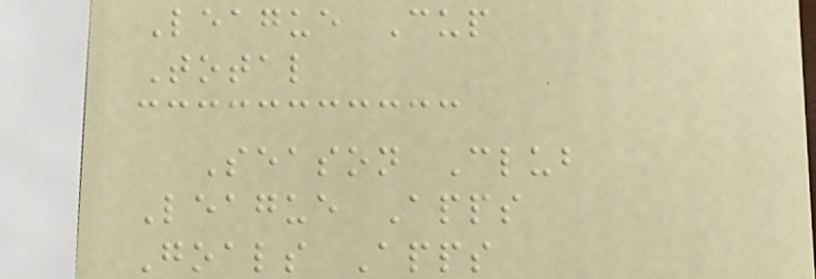League Cup
Total
Season Club
League Apps
Goals Apps
